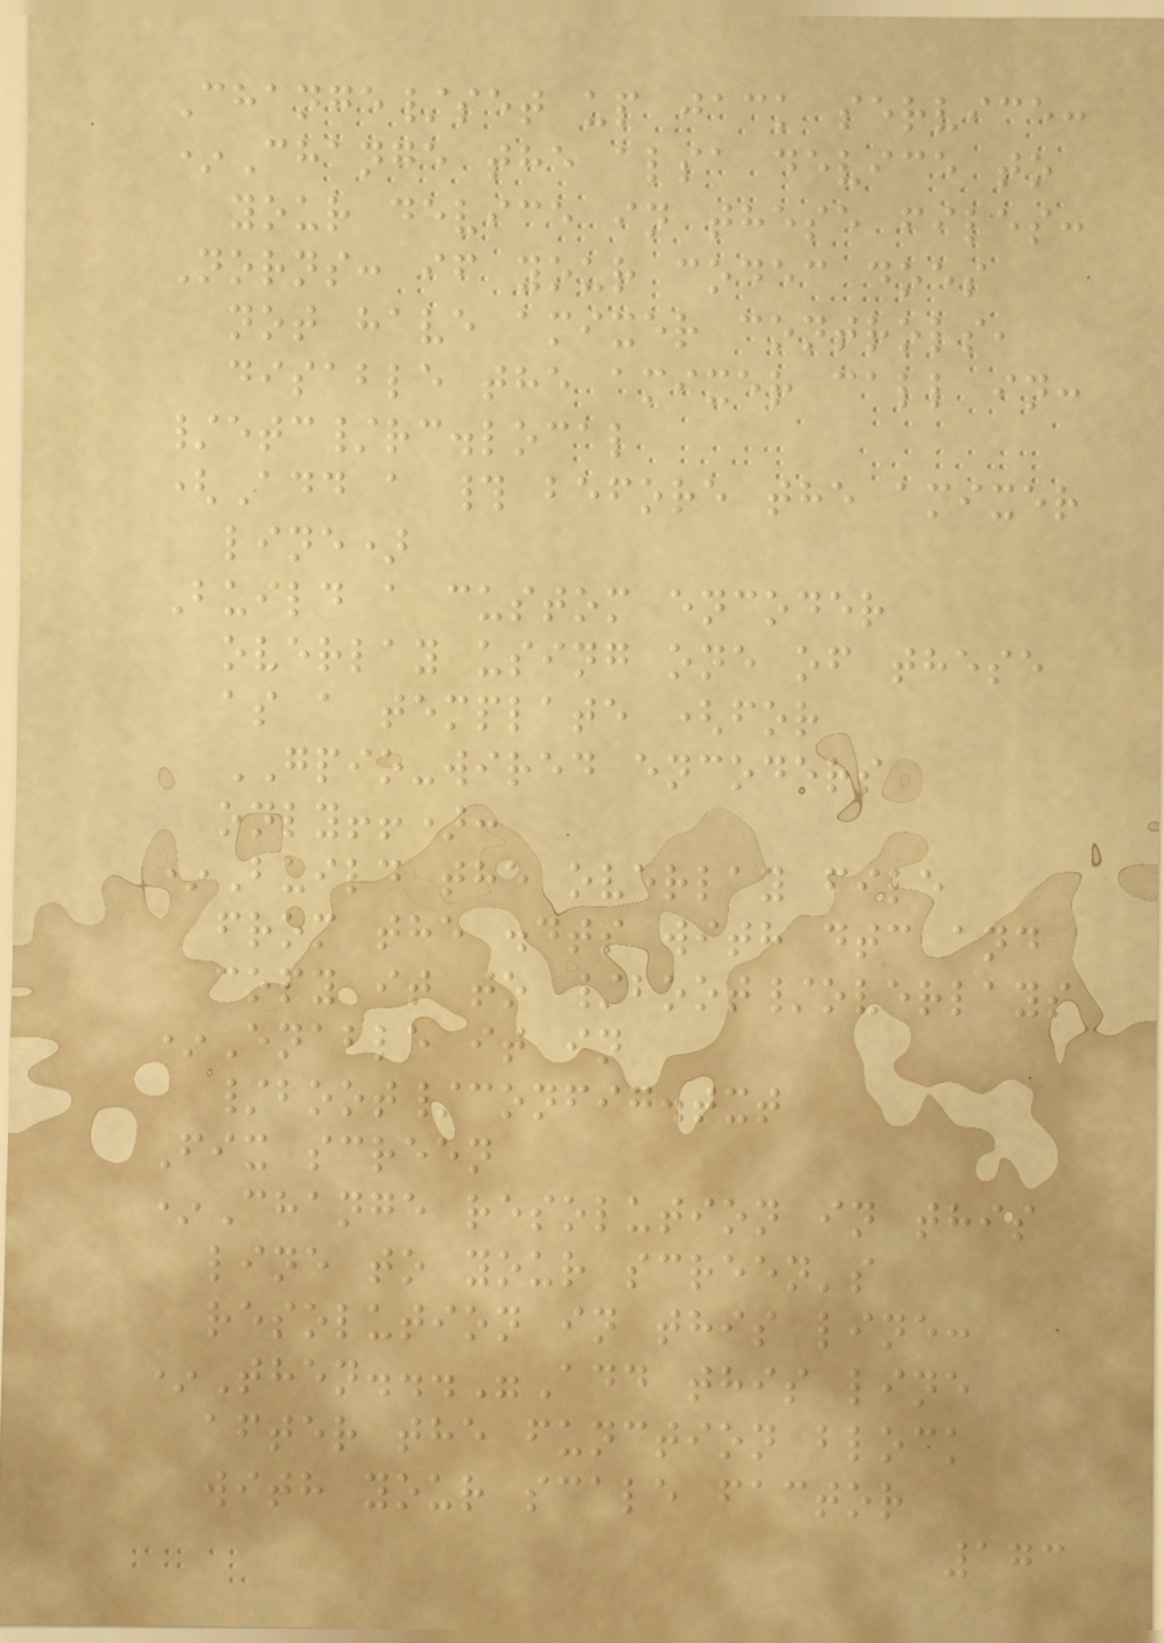Change/set up jack service:
*Change the alsa device to
your device in these files:
Norns: if your codec does
not have amixer controls,
disable the amixer call in:
/etc/rc.local
(Add a # before the amixer
line)
Build a custom encoder
overlay using one of these
as a template (for
GPIO-wired encoders
only!!):
*Build the overlay file
from the .dts with dtc and
copy it to /boot/overlays
*Enable it in
/boot/config.txt
Fix screen
*Change resolution in this
line to your screen's
resolution in this line:
*Then..."Add this line
after the function block
with your scale factor
173
